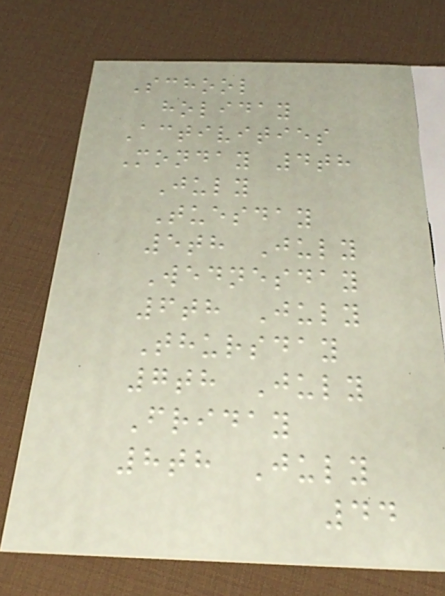School
holiday
Activities
Monday 4th
July
Tuesday
5th July
Wednesday
6th July
Thursday
7th July
Friday
8th July
44
